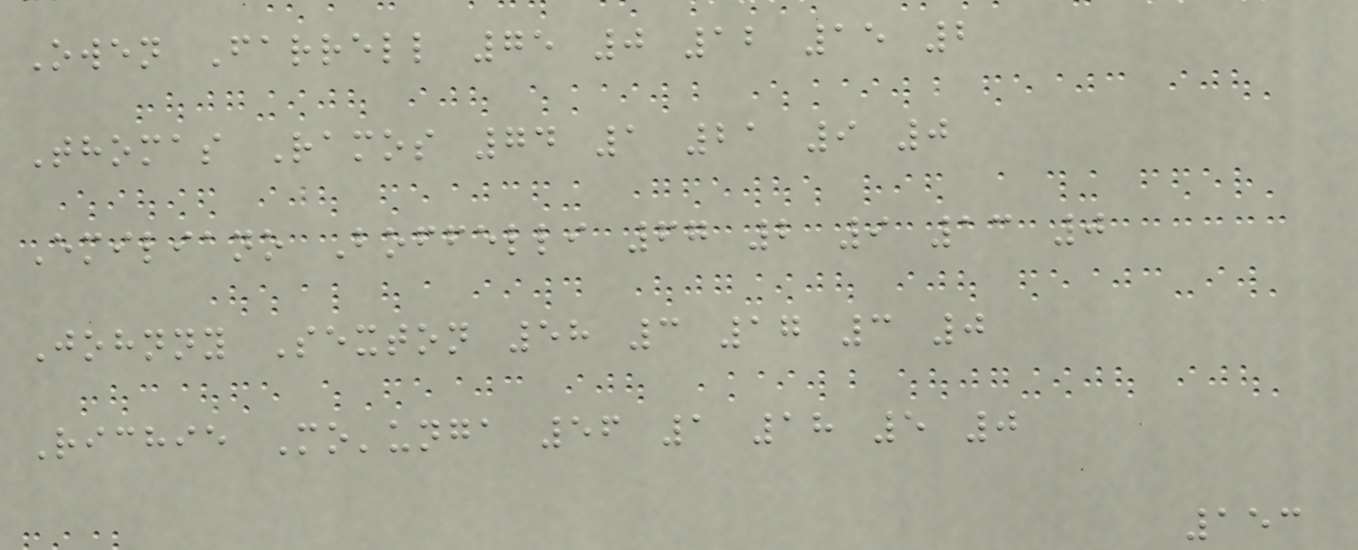Owen Farrell 75 0 12 15 2
Thomas Ramos 74 1 21 9 0
Emiliano Boffelli 67 2 9 13 0
Johnny Sexton 58 3 17 3 0
Richie Mo'unga 56 1 18 5 0
153
